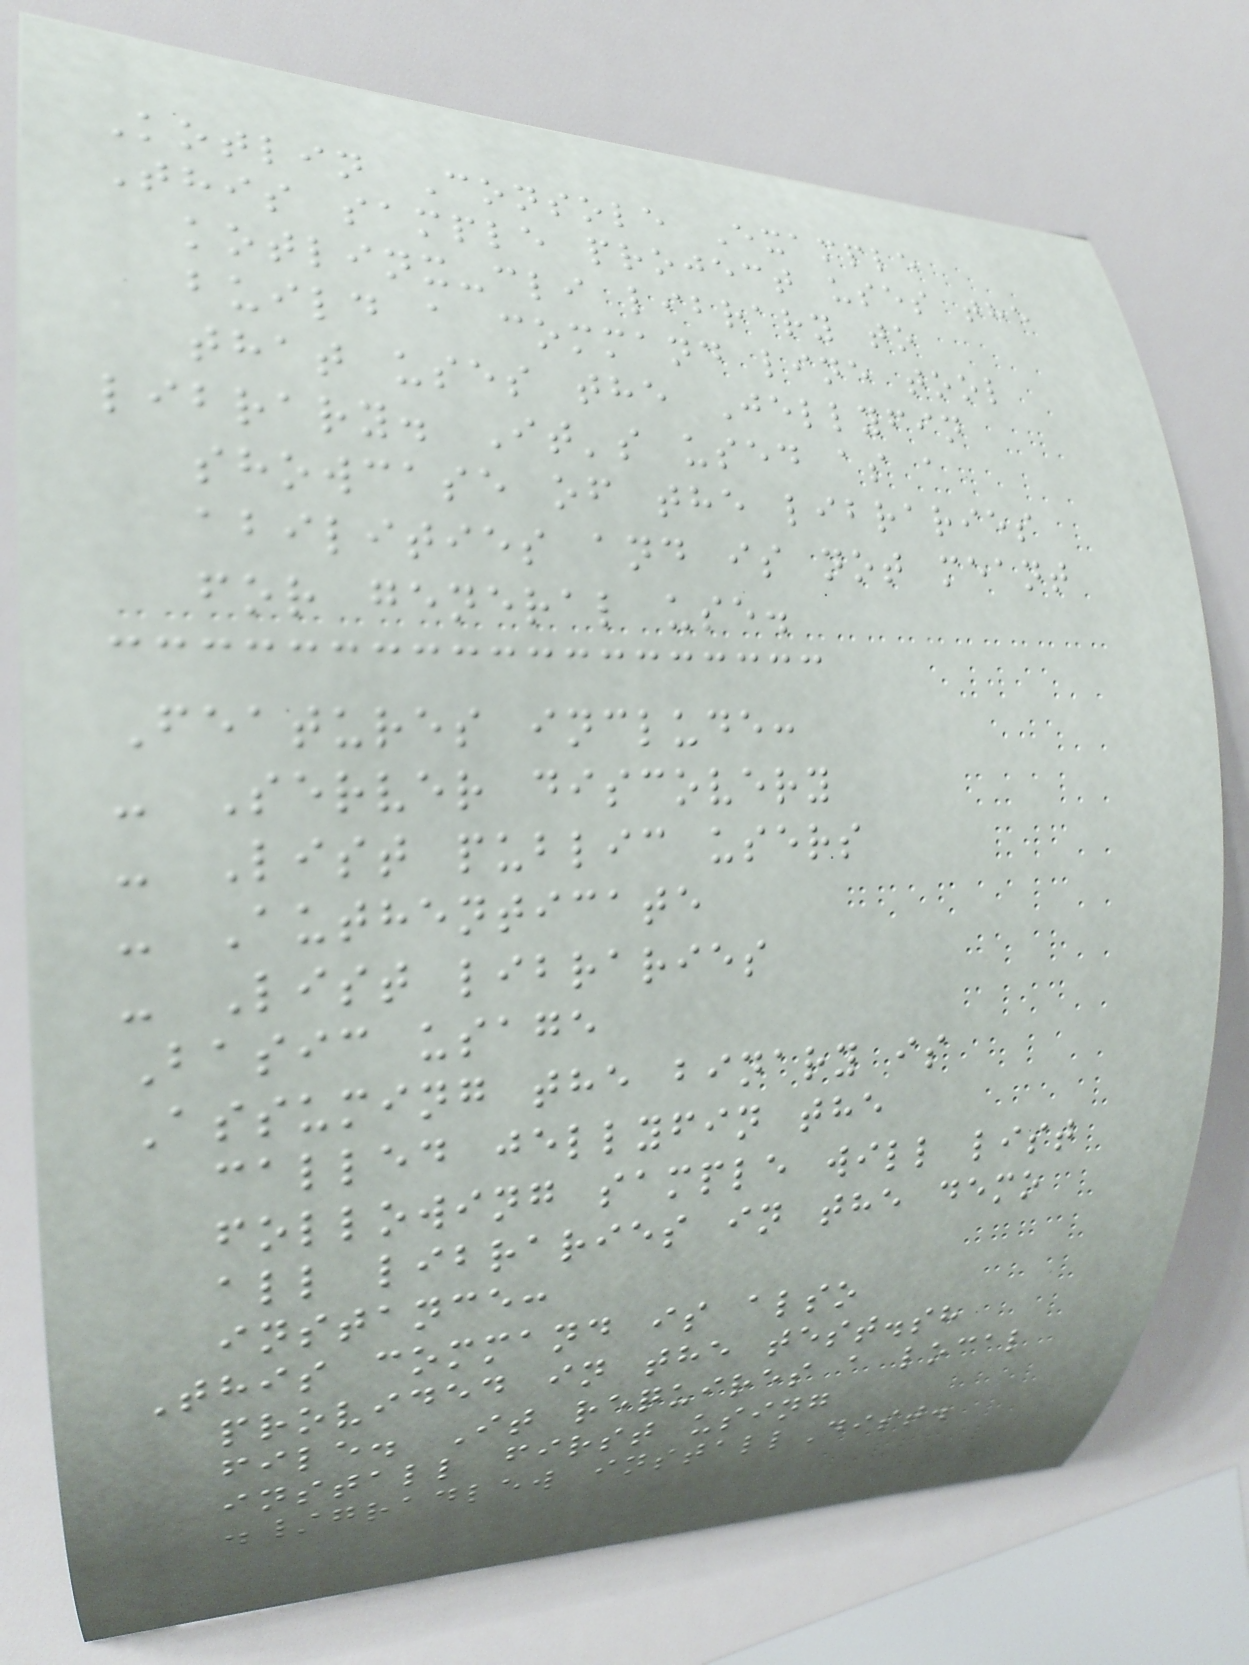Kotlin Console Example
This sample project uses the
kotlinx-cli library to
build a command line tool
that uses the Jellyfin
library. It's used as a
showcase of the libraries
abilities and is not meant
for general use.
Features include:
- Server discovery
- List public users
- Authenticate
- List libraries
Basic usage
Assuming the binary is
called jellyfin the
following sample will list
all libraries in the demo
instance:
This command is also
provided in the test.sh
file. It requires a local
install first using
./gradlew installDist.
